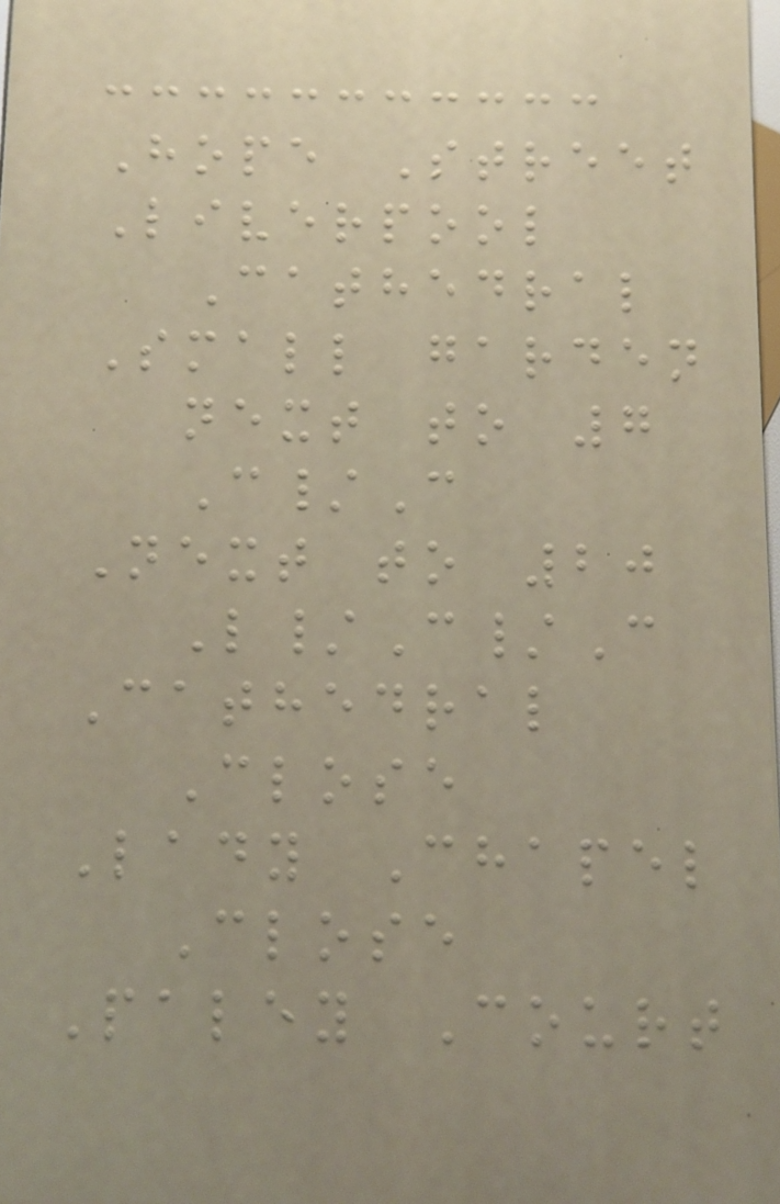Hope Street
Liverpool
Cathedral
Small garden
next to 7
C/C
Next to 20
L/C/C
Cathedral
Close
Lady Chapel
Close
Paley Court
